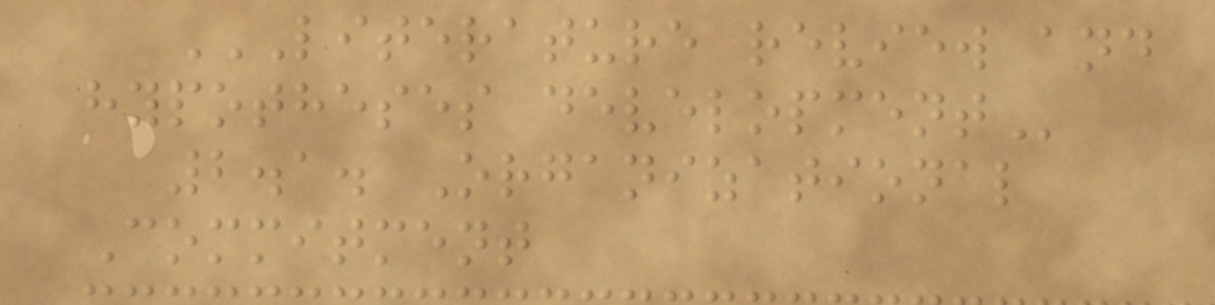LITERATURE REVIEW AND
HYPOTHESES DEVELOPMENT
2.1. Organizational
Commitment
